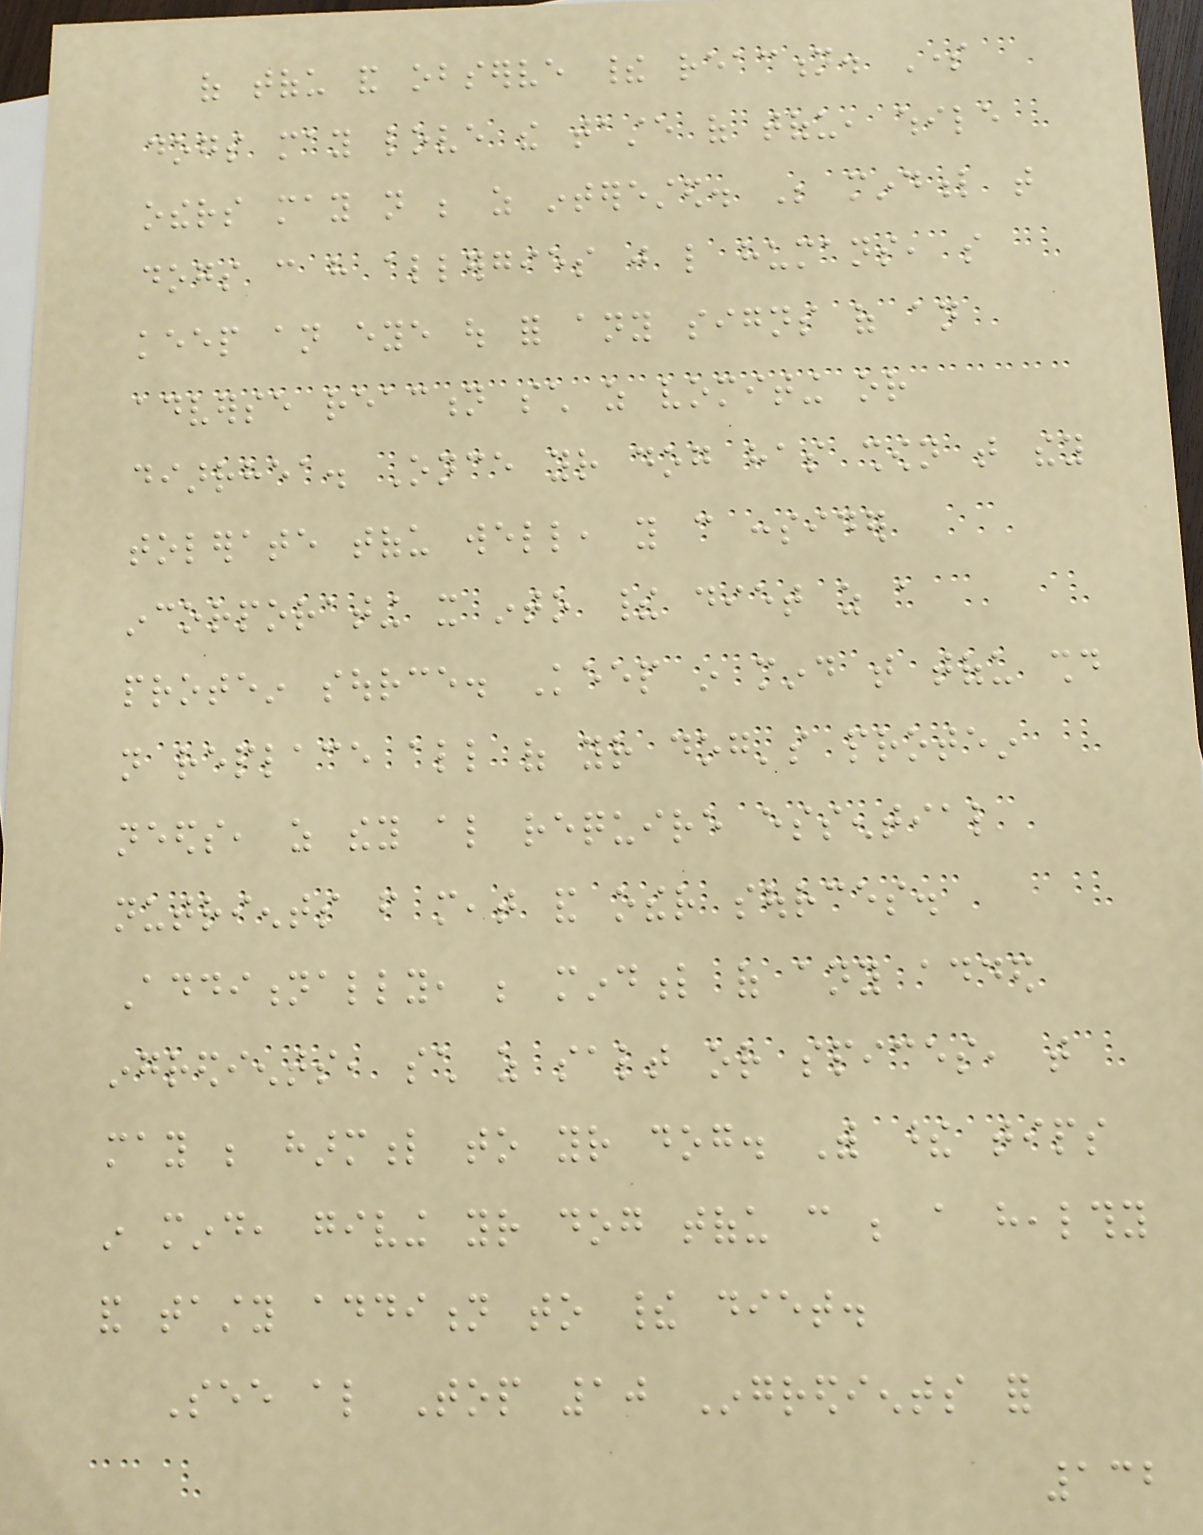of tofu and observe their reaction. Some
dogs may love the taste of tofu, while
others may not be as interested. Be mindful that
dogs can have allergies just like humans, so
keep an eye out for any signs of an
adverse reaction such as vomiting or
diarrhea. Once your dog has shown that they
tolerate tofu well, you can consider
incorporating it into their diet as a
protein source. Keep in mind that tofu should
not replace all of your dog's protein
needs, as they also require essential
nutrients from meat and other sources.
Additionally, be mindful of any added
ingredients, such as salt or spices, that
may be harmful to your dog. With these tips
in mind, giving your dog tofu can be a healthy
and tasty addition to their diet.
See also Top 10 Ingredients for
132
